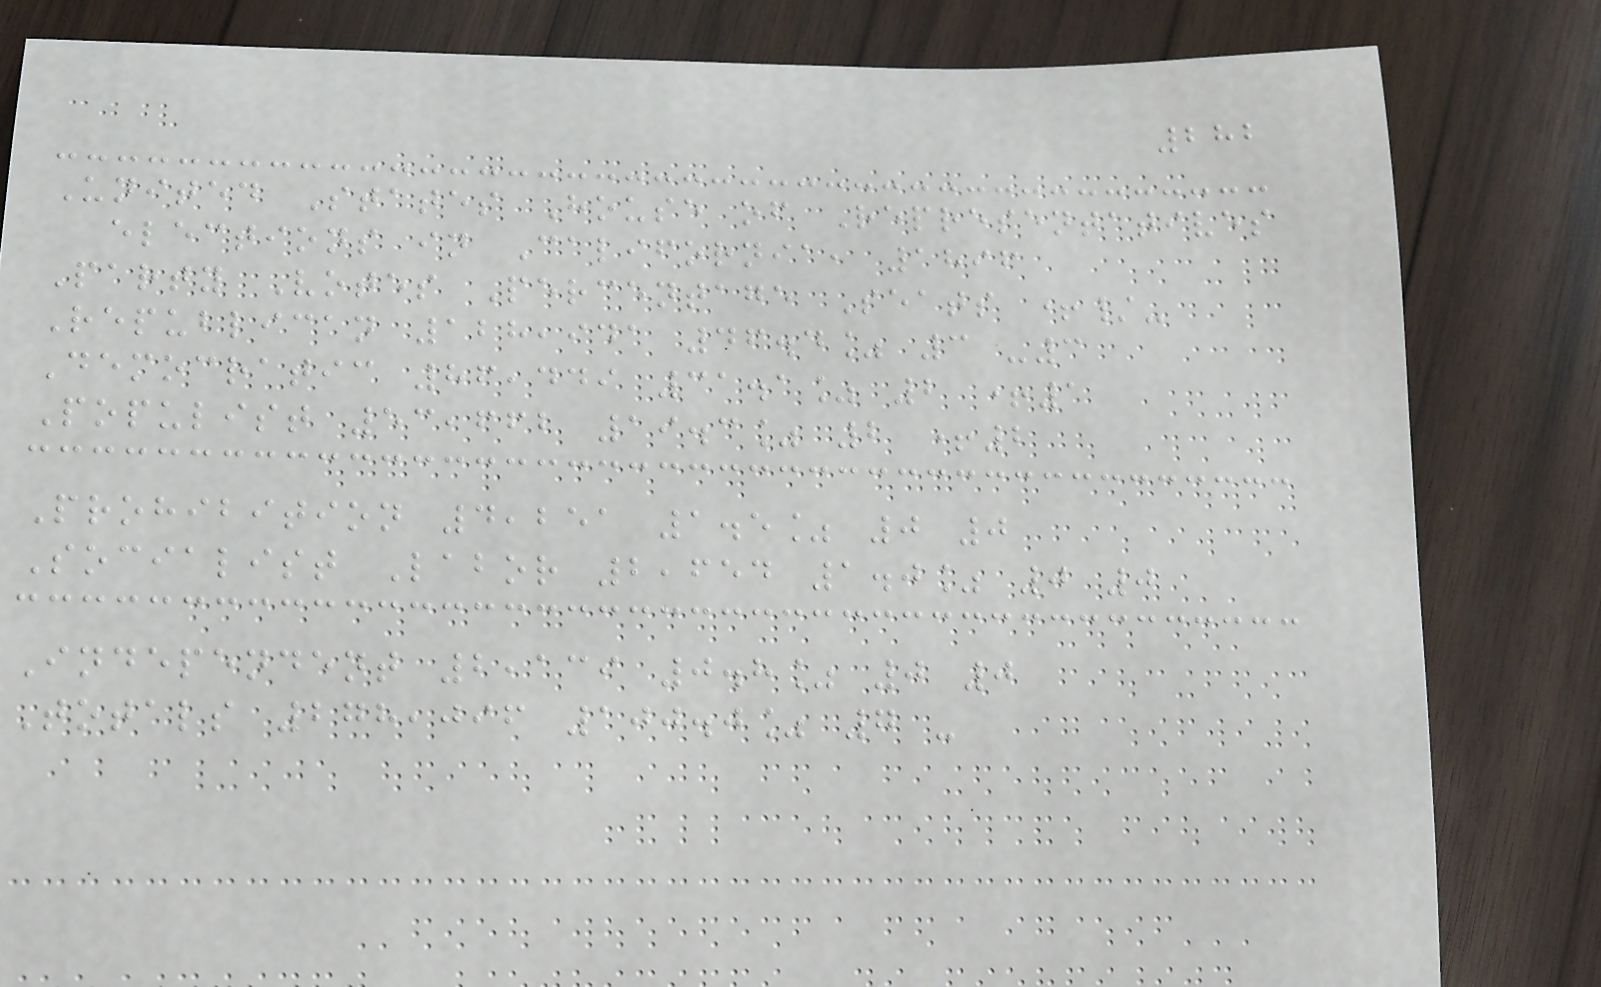282
United States House of Representatives
elections in California, 1896
Party Votes Percentage Seats +/-
Republican 128,941 46.4% 3 -3
Democratic 86,449 31.1% 2 +1
Populist 53,662 19.3% 2 +2
Prohibition 4,251 1.5% 0 0
Socialist Labor 2,654 1.0% 0 0
Independent 2,139 0.8% 0 0
Totals 278,096 100.0% 7 -
